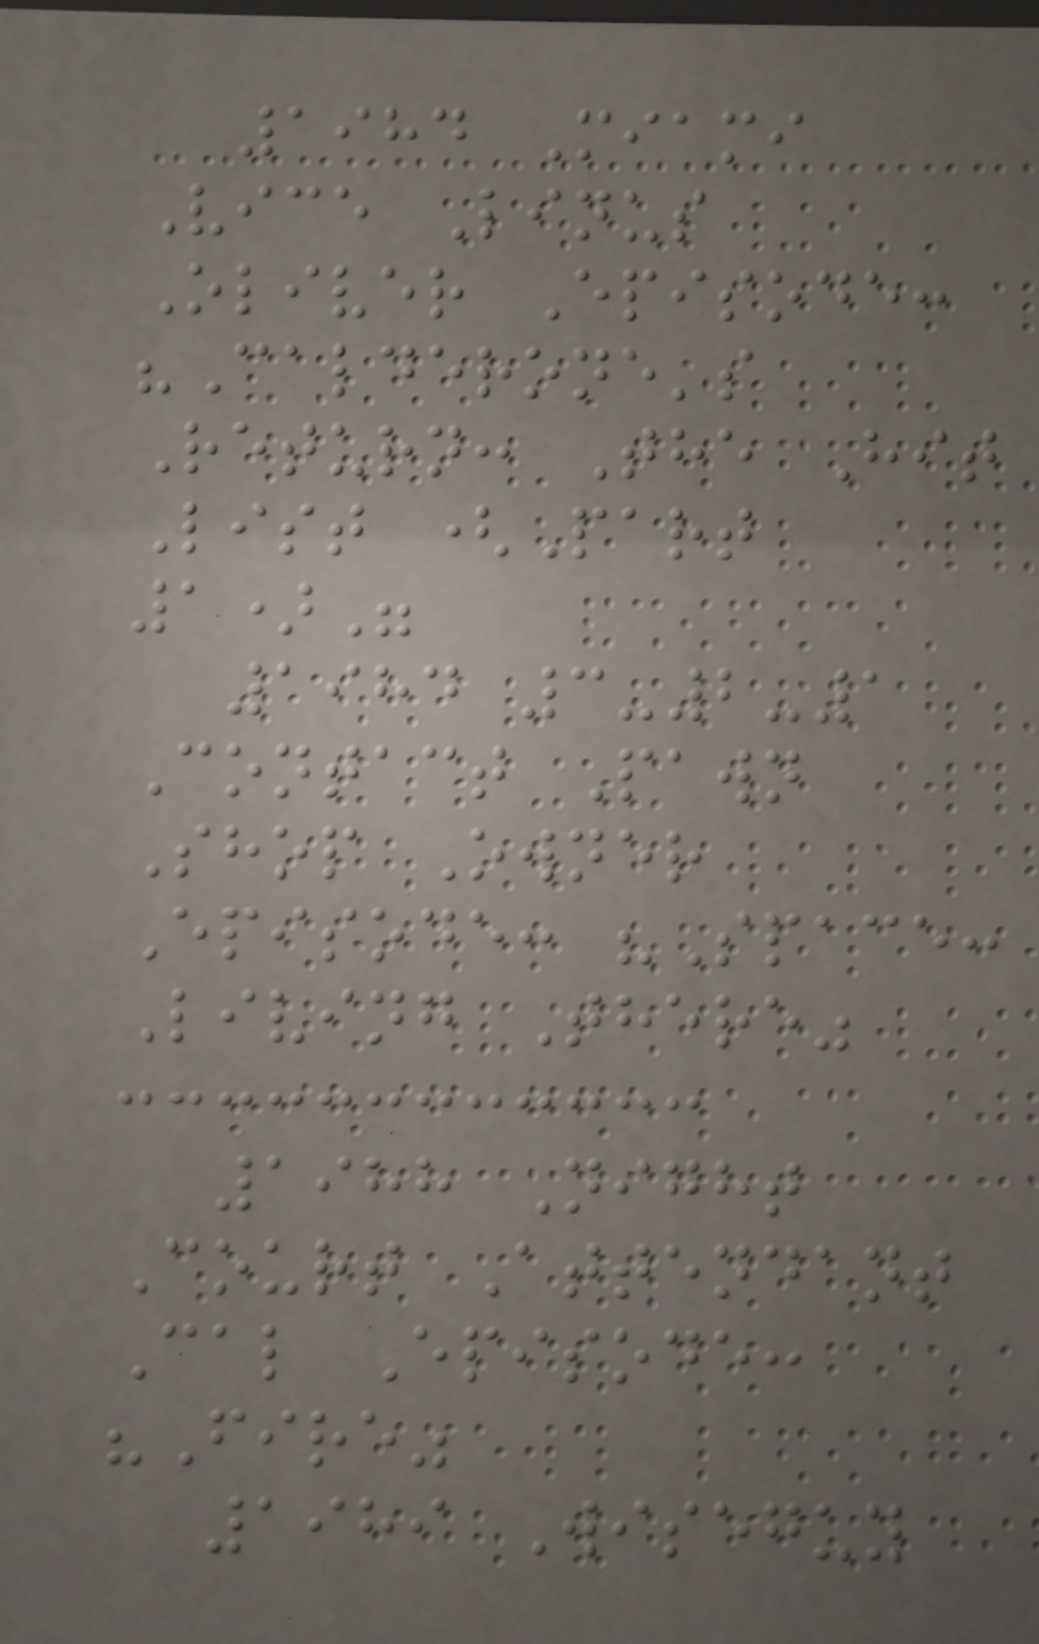1984 Miami
Vice Linus
Oliver Episode:
"Calderone's
Return: The Hit
List (Part
1)"
1984 3-2-1
Contact Pawn
Shop Owner
Episode: "Space:
Living There"
1988 Night
Court Attendant
Cal Episode:
"Fire"
1989 Wiseguy
